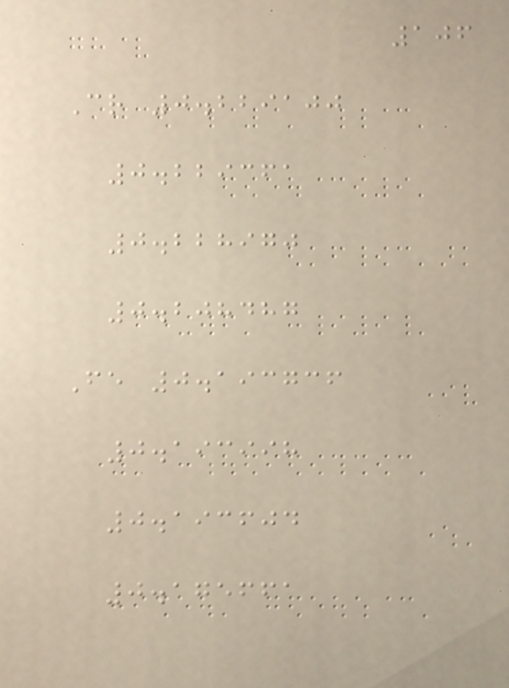106
Cr 0.229100
0.229361
0.228970
0.208487
Fe 0.193736
0.193998
0.193604
0.175661
